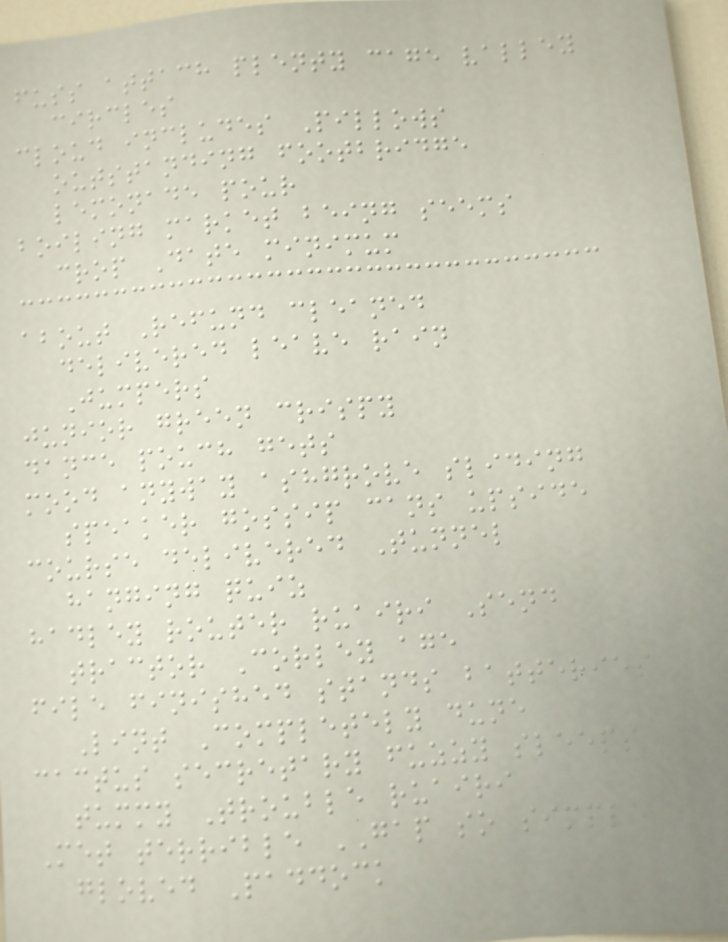fuss attach plenty cage valley
circles
cloud includes Pillows
outstanding footbridge
lemonade pour
boiling market being seems
crop Date minimum
about Refund cleaned
delivered leave rain
Jumpers
junior green crispy
dance pouch gets
mood anyway ashgrove sliding
speaker gossip cans upside
course delivered Tunnel
hanging quiz
hadley router ruairi Send
tractor Corley age
file finished stands batteries
Lint Completely dune
cactus secretary fuzzy sleeps
tummy Trouble ruairi
Met terrible GAP so simple
gloved Paddock
